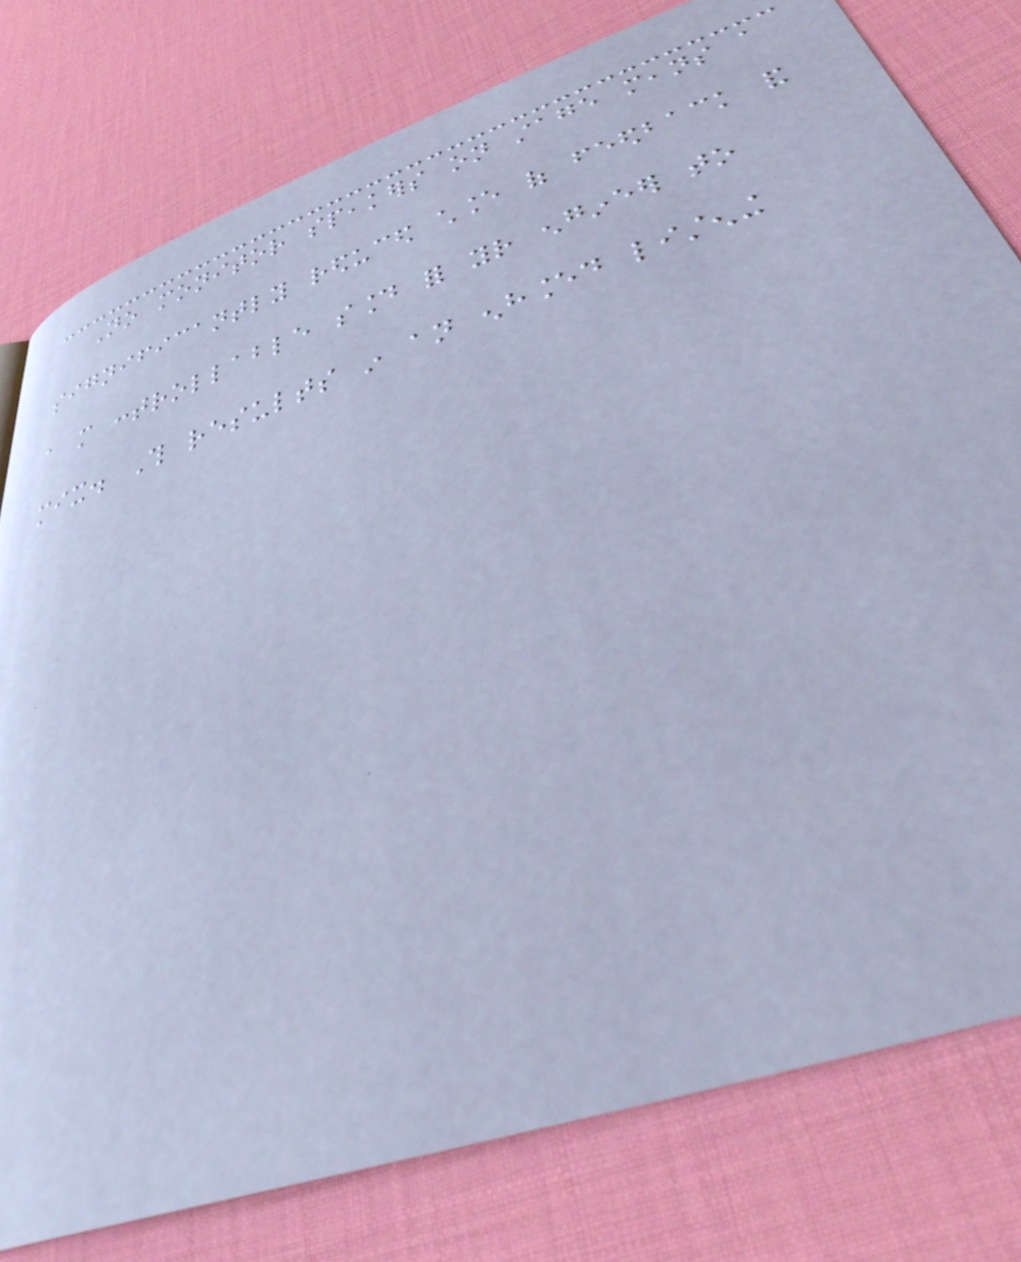No monitor speakers on stage means a
significantly reduced chance of feedback and
a more controllable sound for your engineer to
mix. This results in an enhanced listening
